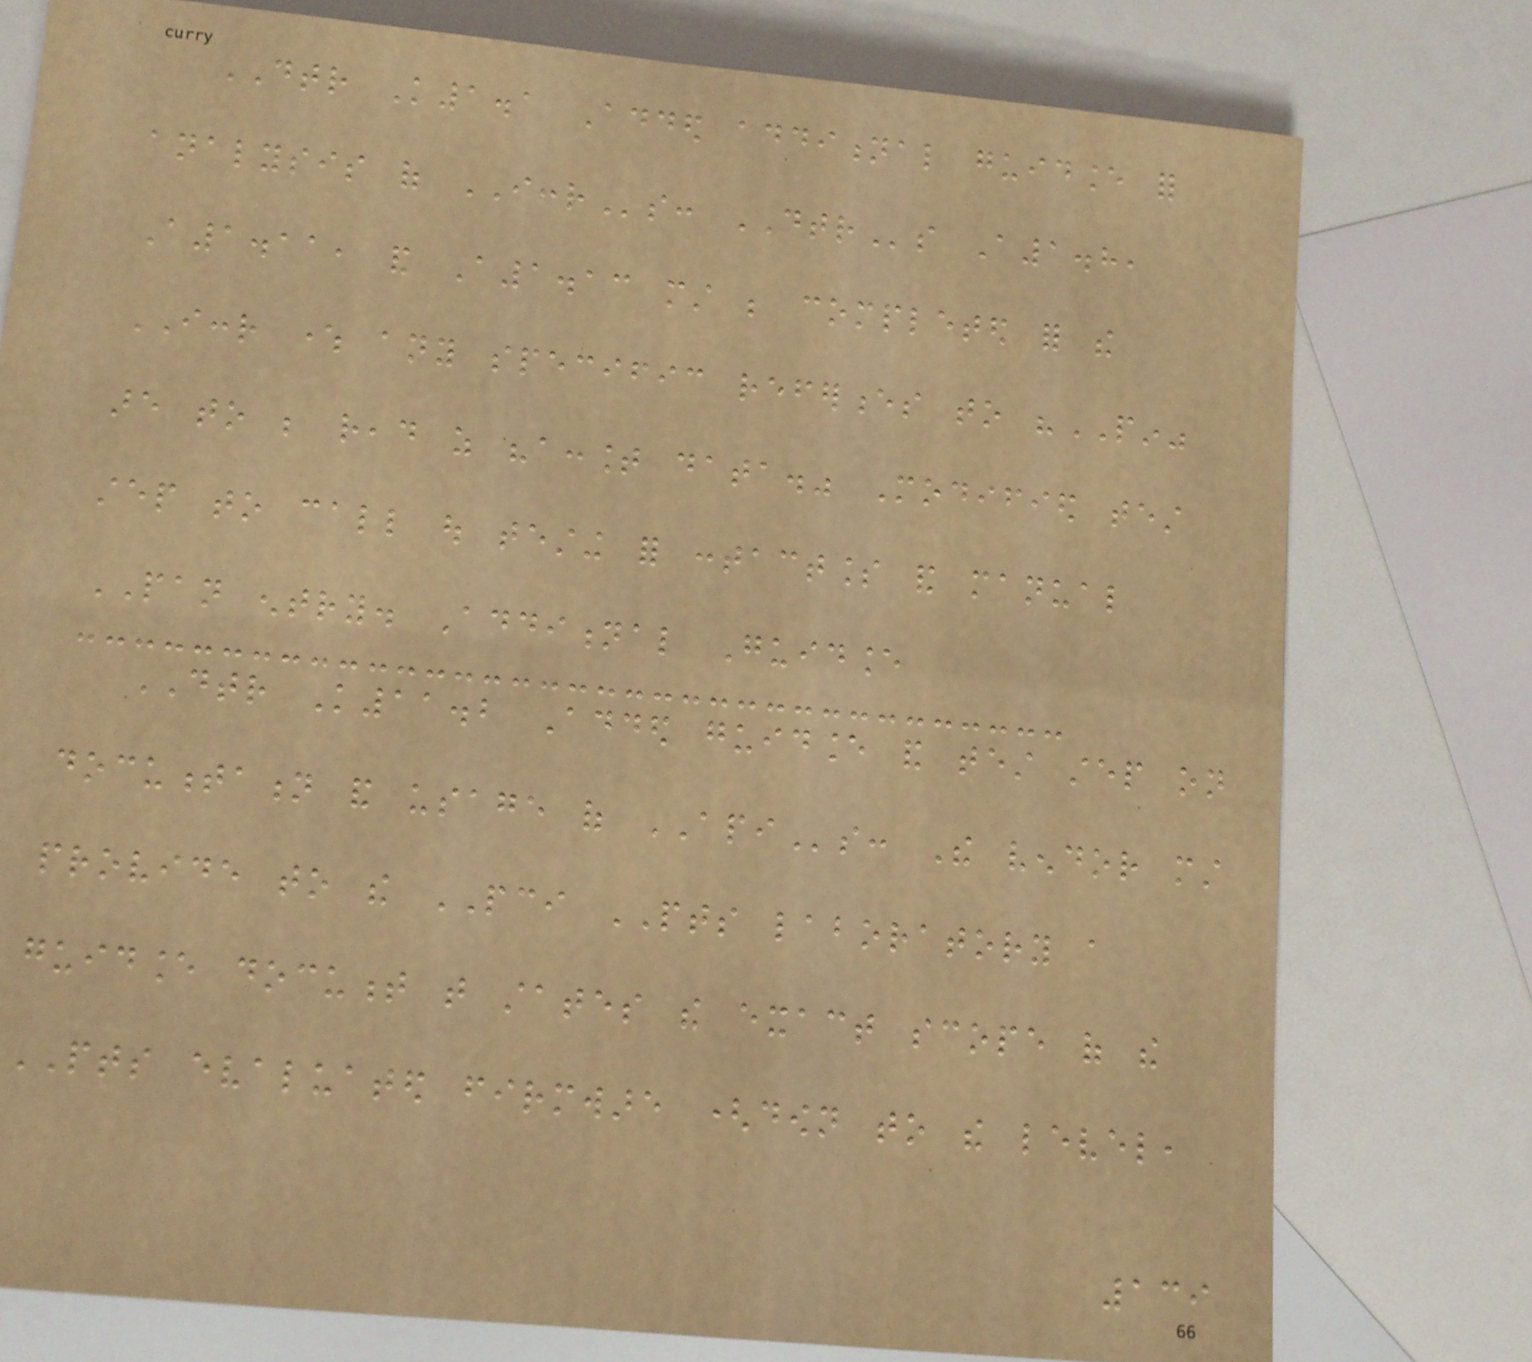DTR K1.1 Added additional guidance for
analysis of ICCRs: DTRs A1.8,
A1.11, and A1.13 must be completed for the
ICCR where any specific references to "PIN"
are to be read as "account data." Modified test
step to call out testing for contactless and manual
PAN entry. Additional Guidance
DTR K11.2 Added guidance and test step on
documentation and usage of APIs: The vendor must
provide to the PCI PTS laboratory a
guidance document that states the exact scope of the
PTS evaluated firmware (down to the level,
139
